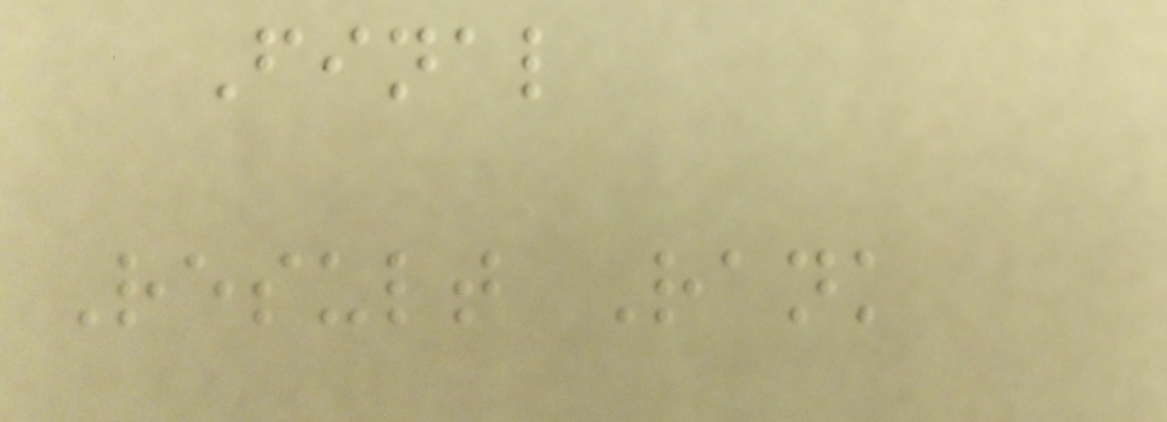Final
Result Rank
